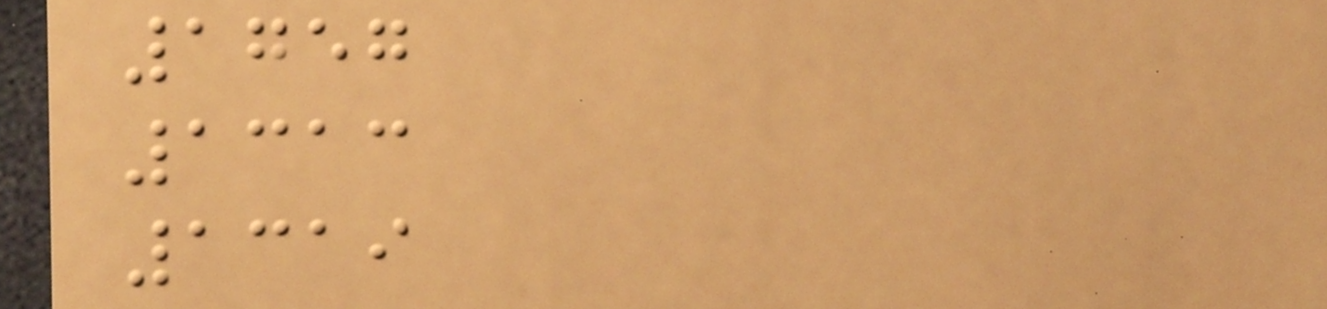1757
1313
1319
